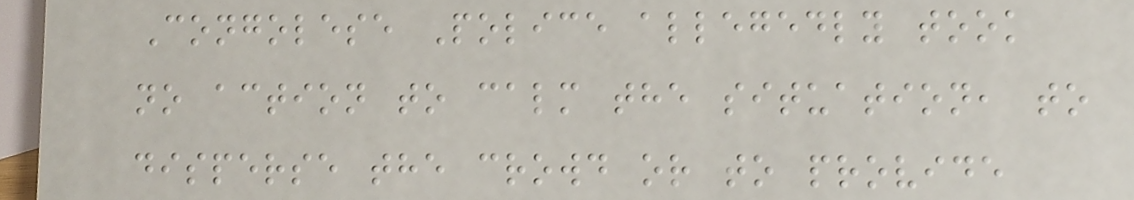Congolese Police allegedly took
no action to calm the situation, to
disperse the crowd or to provide
